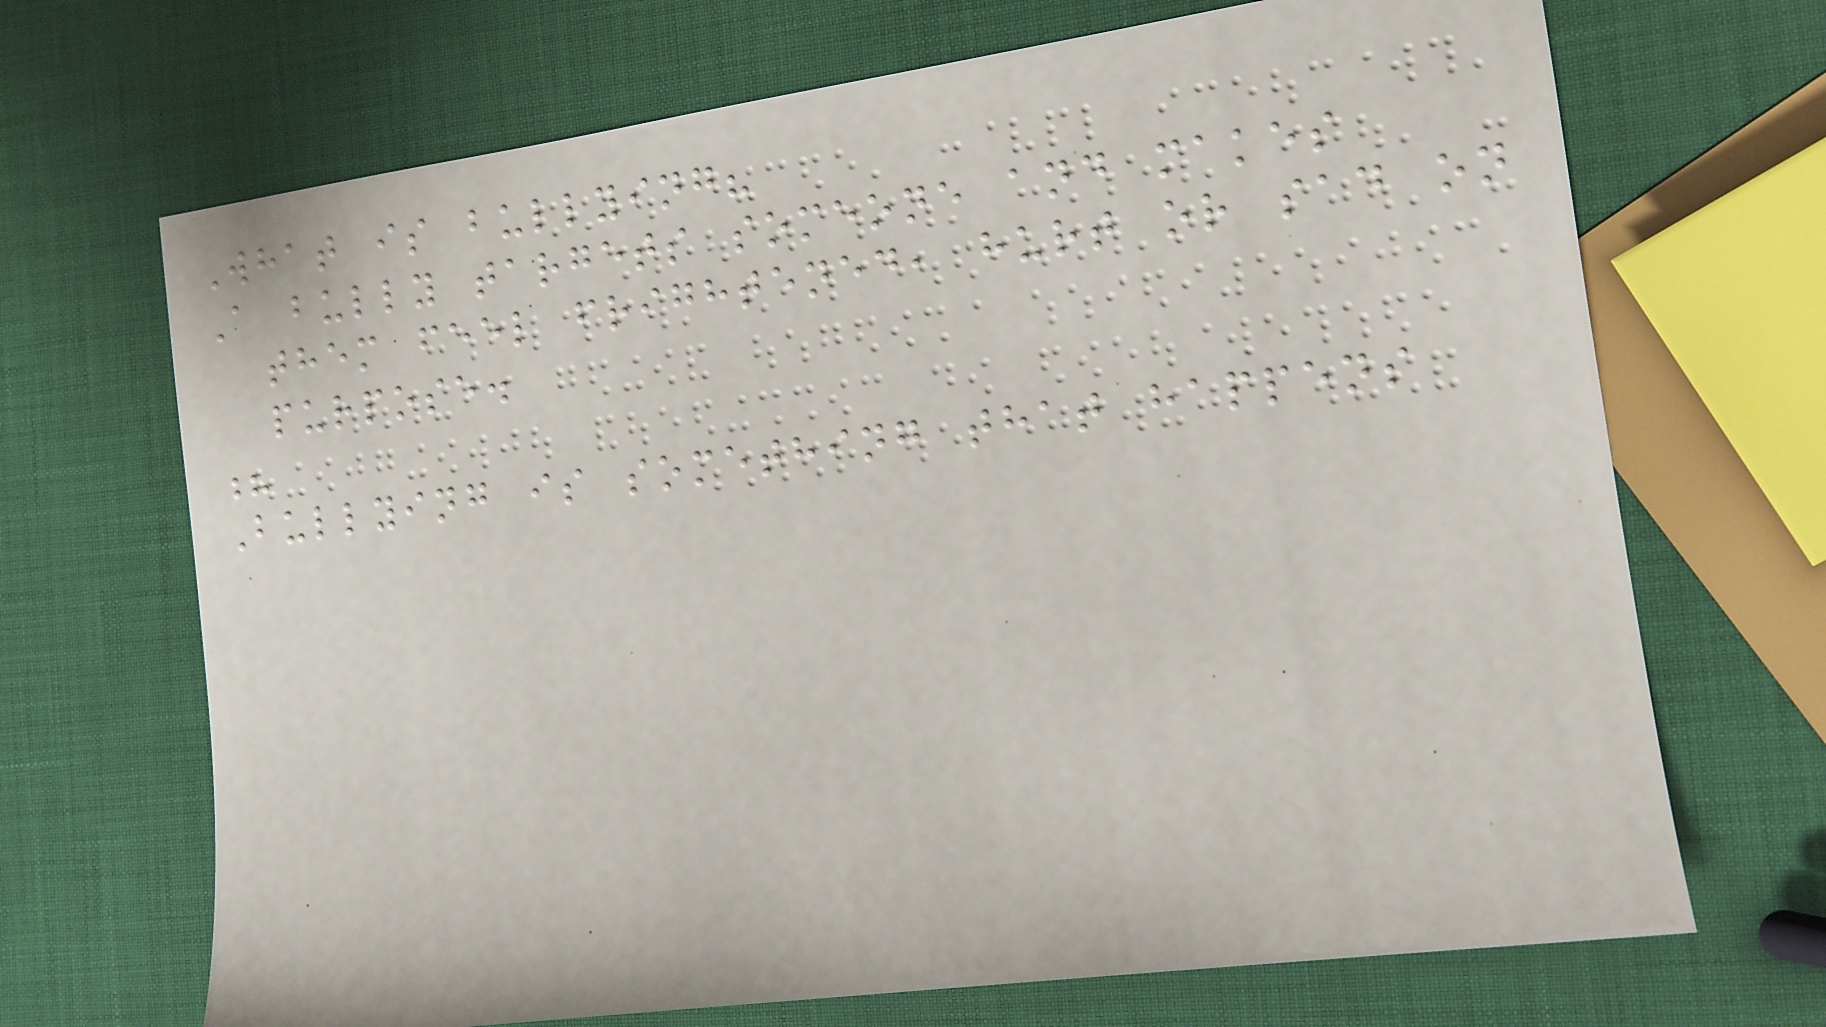What is bullying?
A bully targets someone and makes
them feel frightened, hurt or sad on
purpose.
?
Bullying is something that happens
